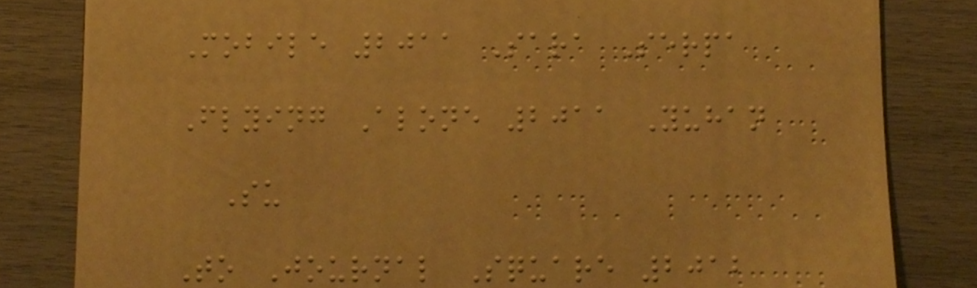Mobile 2011 Sara Serpa
Flying Alone 2011 Yuhan
Su
To Journal Square 2012
